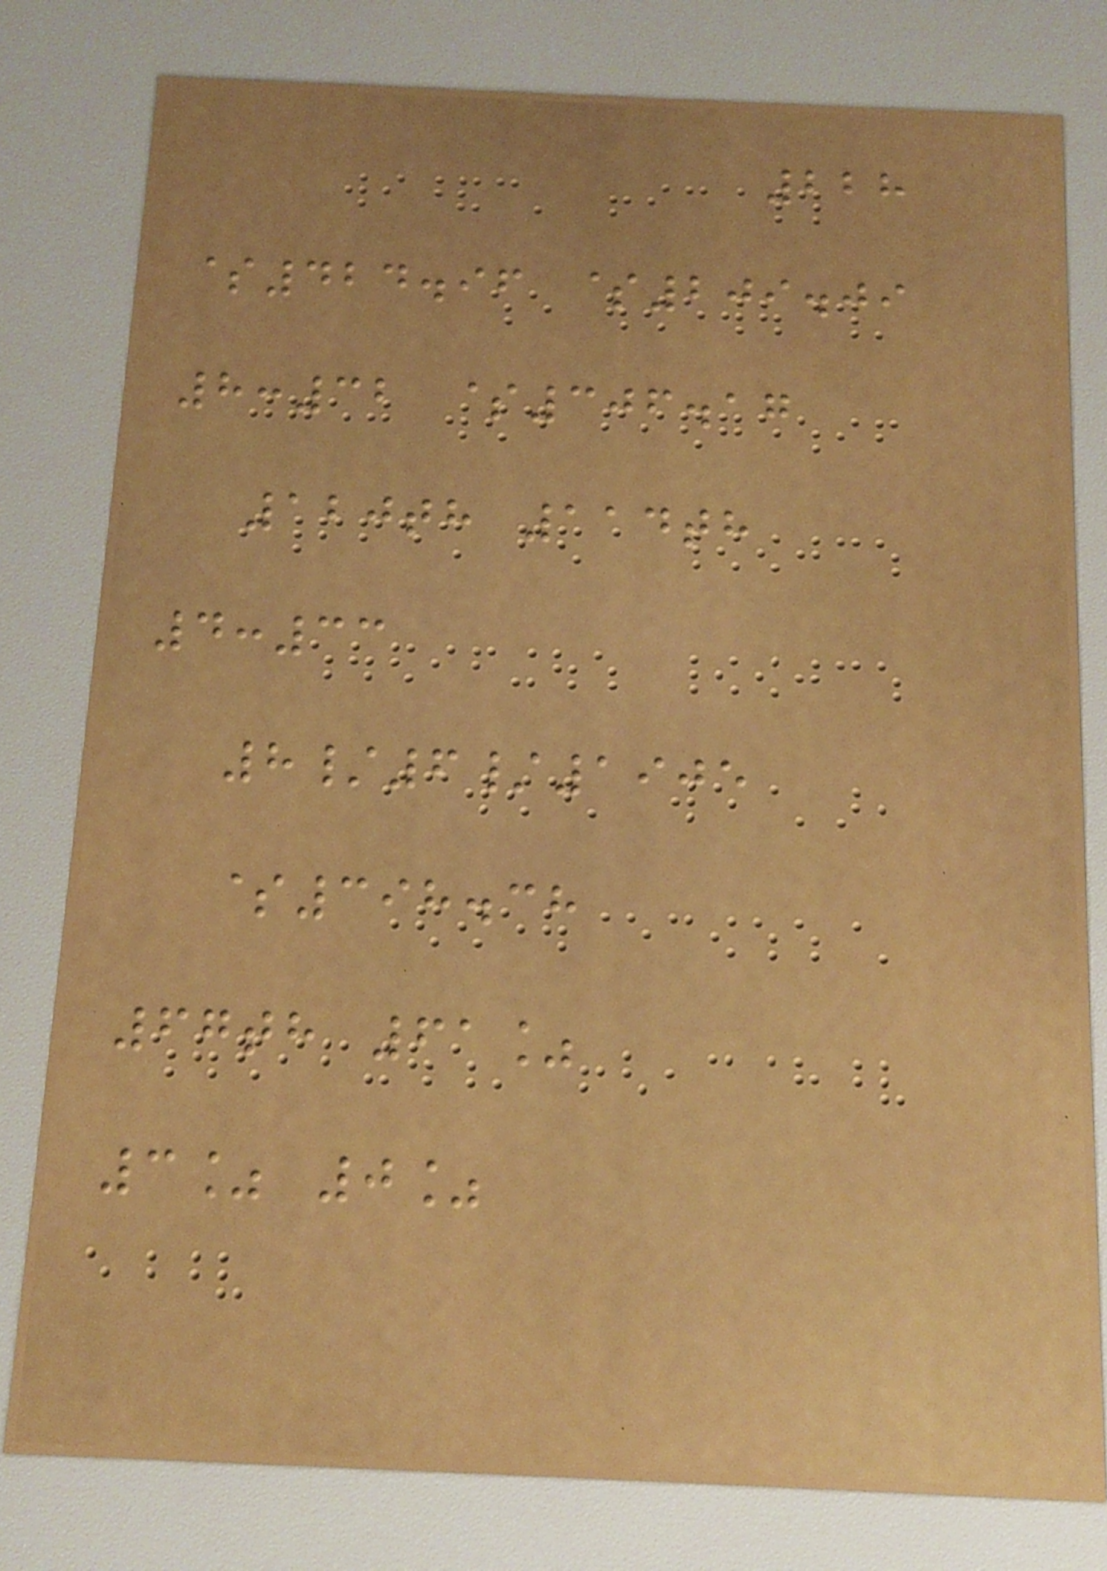228
$424.96 $209.09
8:32 $306.17
120th 114th
4:33
8/6/1905
$398.38
67th 61%
3% 0%
